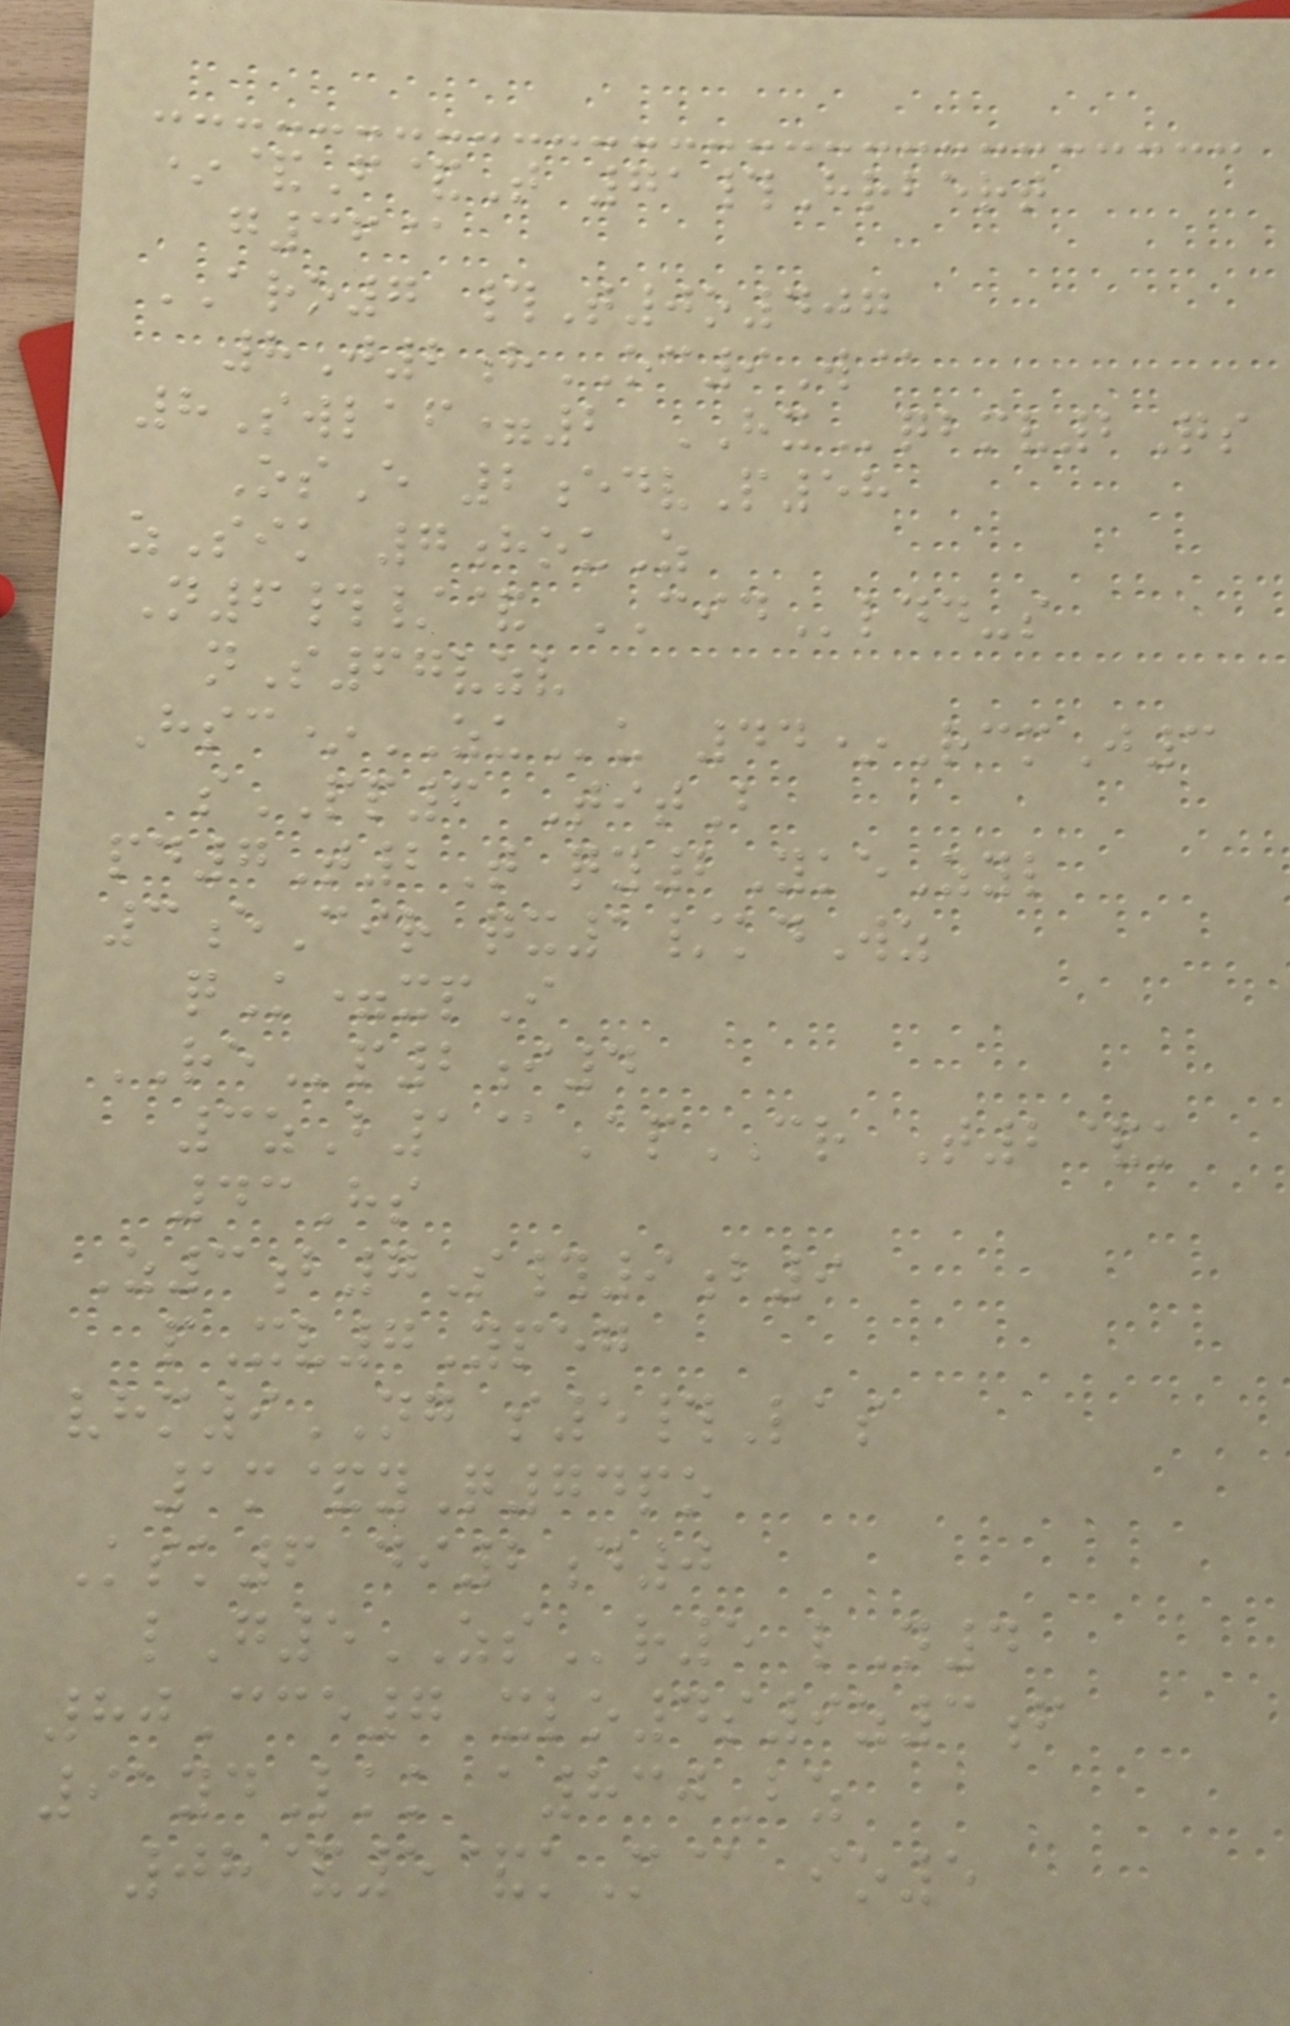*&F&T 71#Hrbert
g36@
ARO7 #T0o407
8J2hOC9W@
8Swlaf=2 HXqbmv2Qs
OsE 2edvP58
zSik 7houZ
N6#/& CIDldd-s
nS67vzv
Hsc*ZUu 44*RcmJ3
sPP6 TitB
pd7T2T qy2YkeZyl
3eCir qx1/kdWz
qK=xpI
REp2i4
3zB1@ApCR T2&k
43Hs
Z3b7S#9b9
pXv7Ypeg
vhm9NG s5#Las
1m&yQ74po
Ksk6 di2d0
lG5ZSr5 lN4
80Cce7 xlo4s9z3f
91ydLkk a830Bz
08&5&kM@ io5
